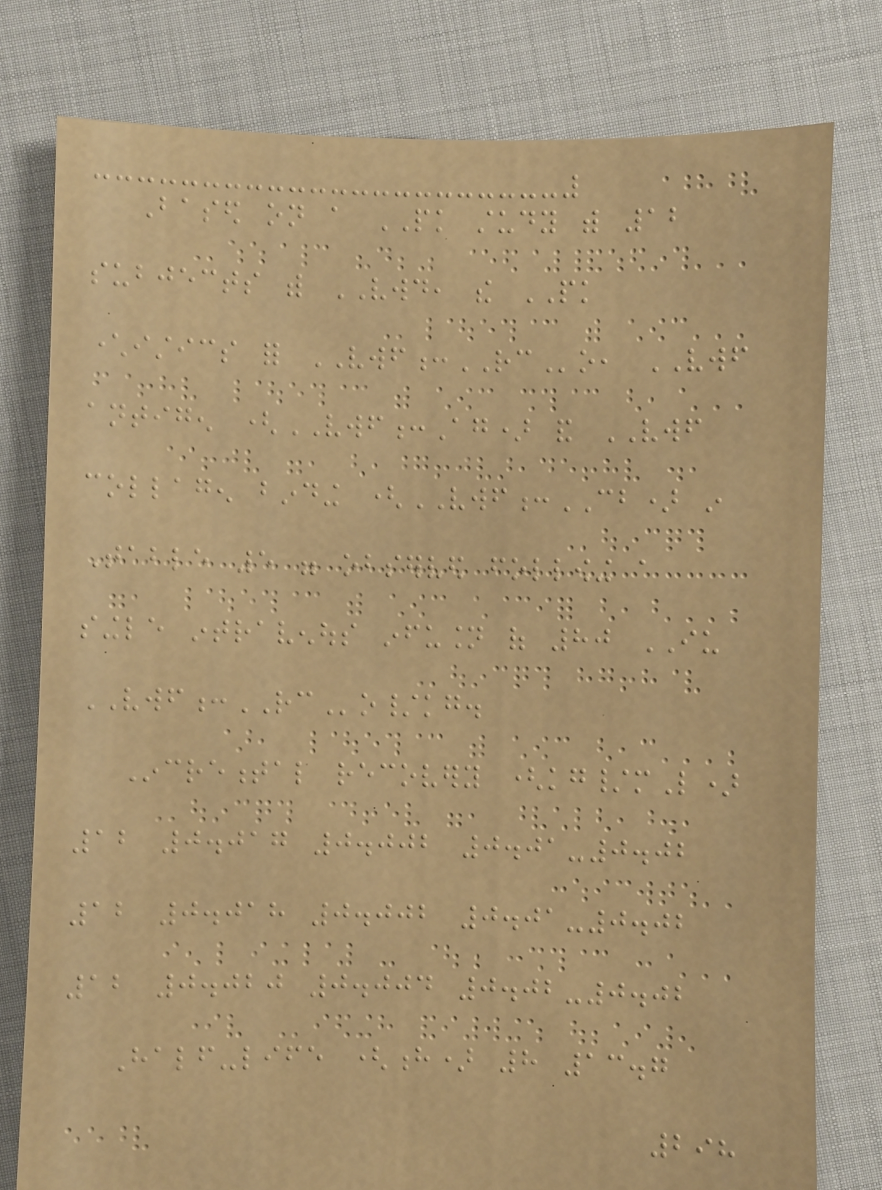Based on a PK study with 12
subjects with VWD, the PK
characteristics for VWF:RCo, VWF
antigen (VWF:Ag) and VWF
collagen binding (VWF:CB) in
Table 5 were observed following a
single intravenous infusion of 80 IU
VWF:RCo/kg.
Incremental recovery (kg/mL)
12 0.017 0.002 0.01-0.02
12 0.018 0.002 0.01-0.02
12 0.020 0.004 0.02-0.02
Half-life (h) 8 13.7
298
